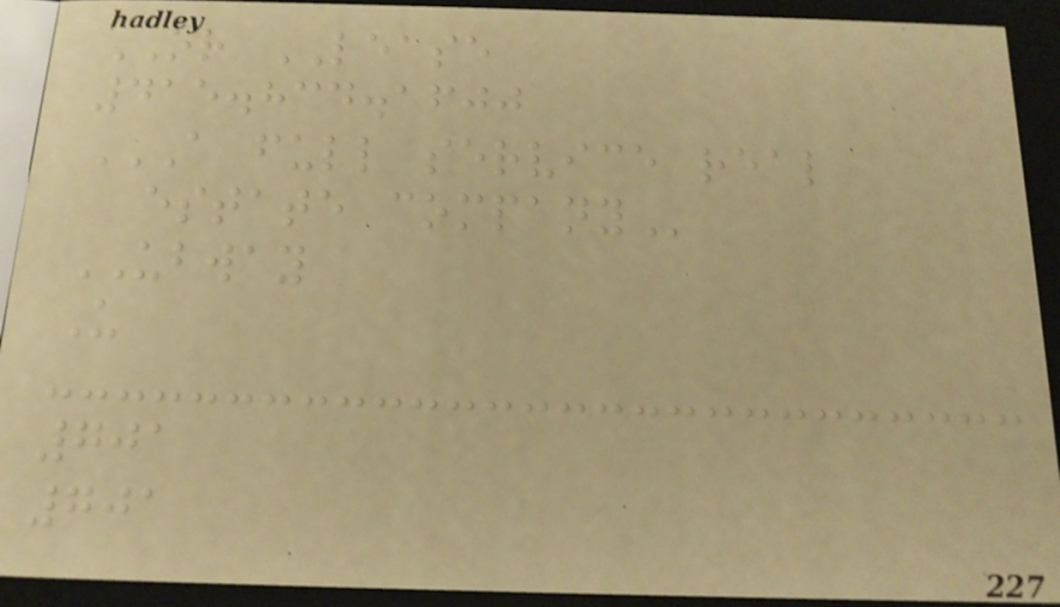OR LEASE
415.834.1600
A FULL SERVICE REAL
ESTATE COMPANY
UBWAY
U
701
701
